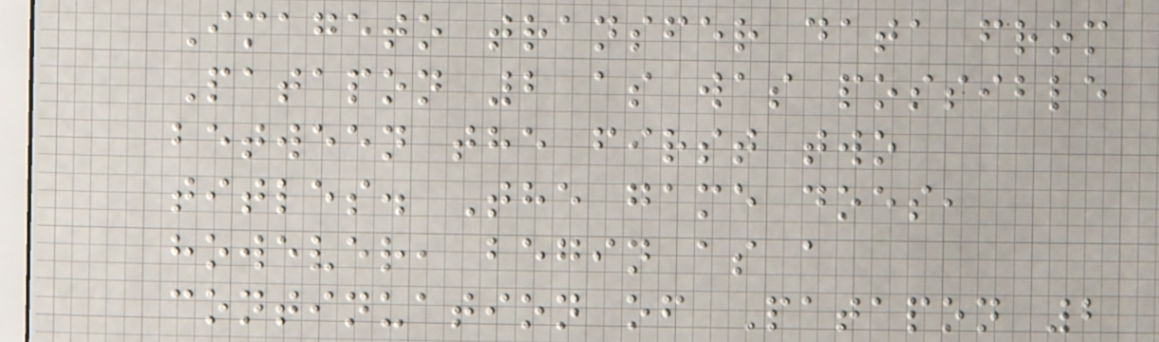Imageto transfer data from
Patapon 2 as was possible
between the first two
titles. The game does,
however, begin as a
continuation of Patapon 2
